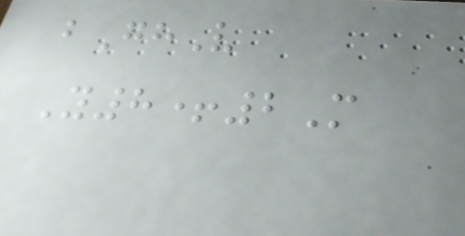bGhV
Y8+2M
